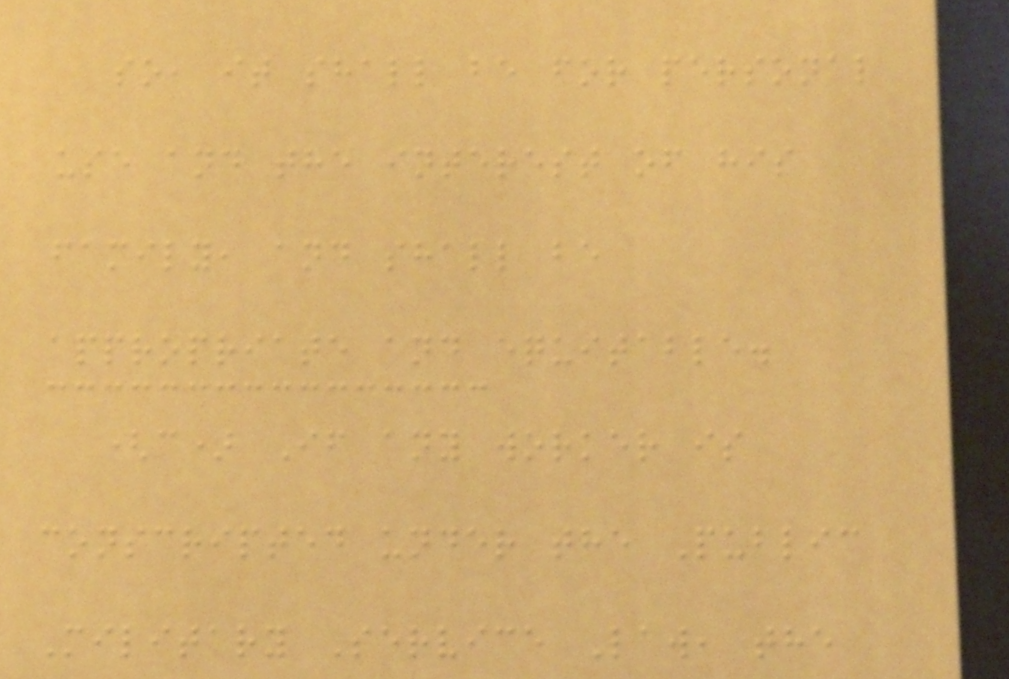so, it shall be for personal
use and the interest of his
family, and shall be
appropriate and equitable.
(c) If any worker is
conscripted under the Public
Military Service Law, the
